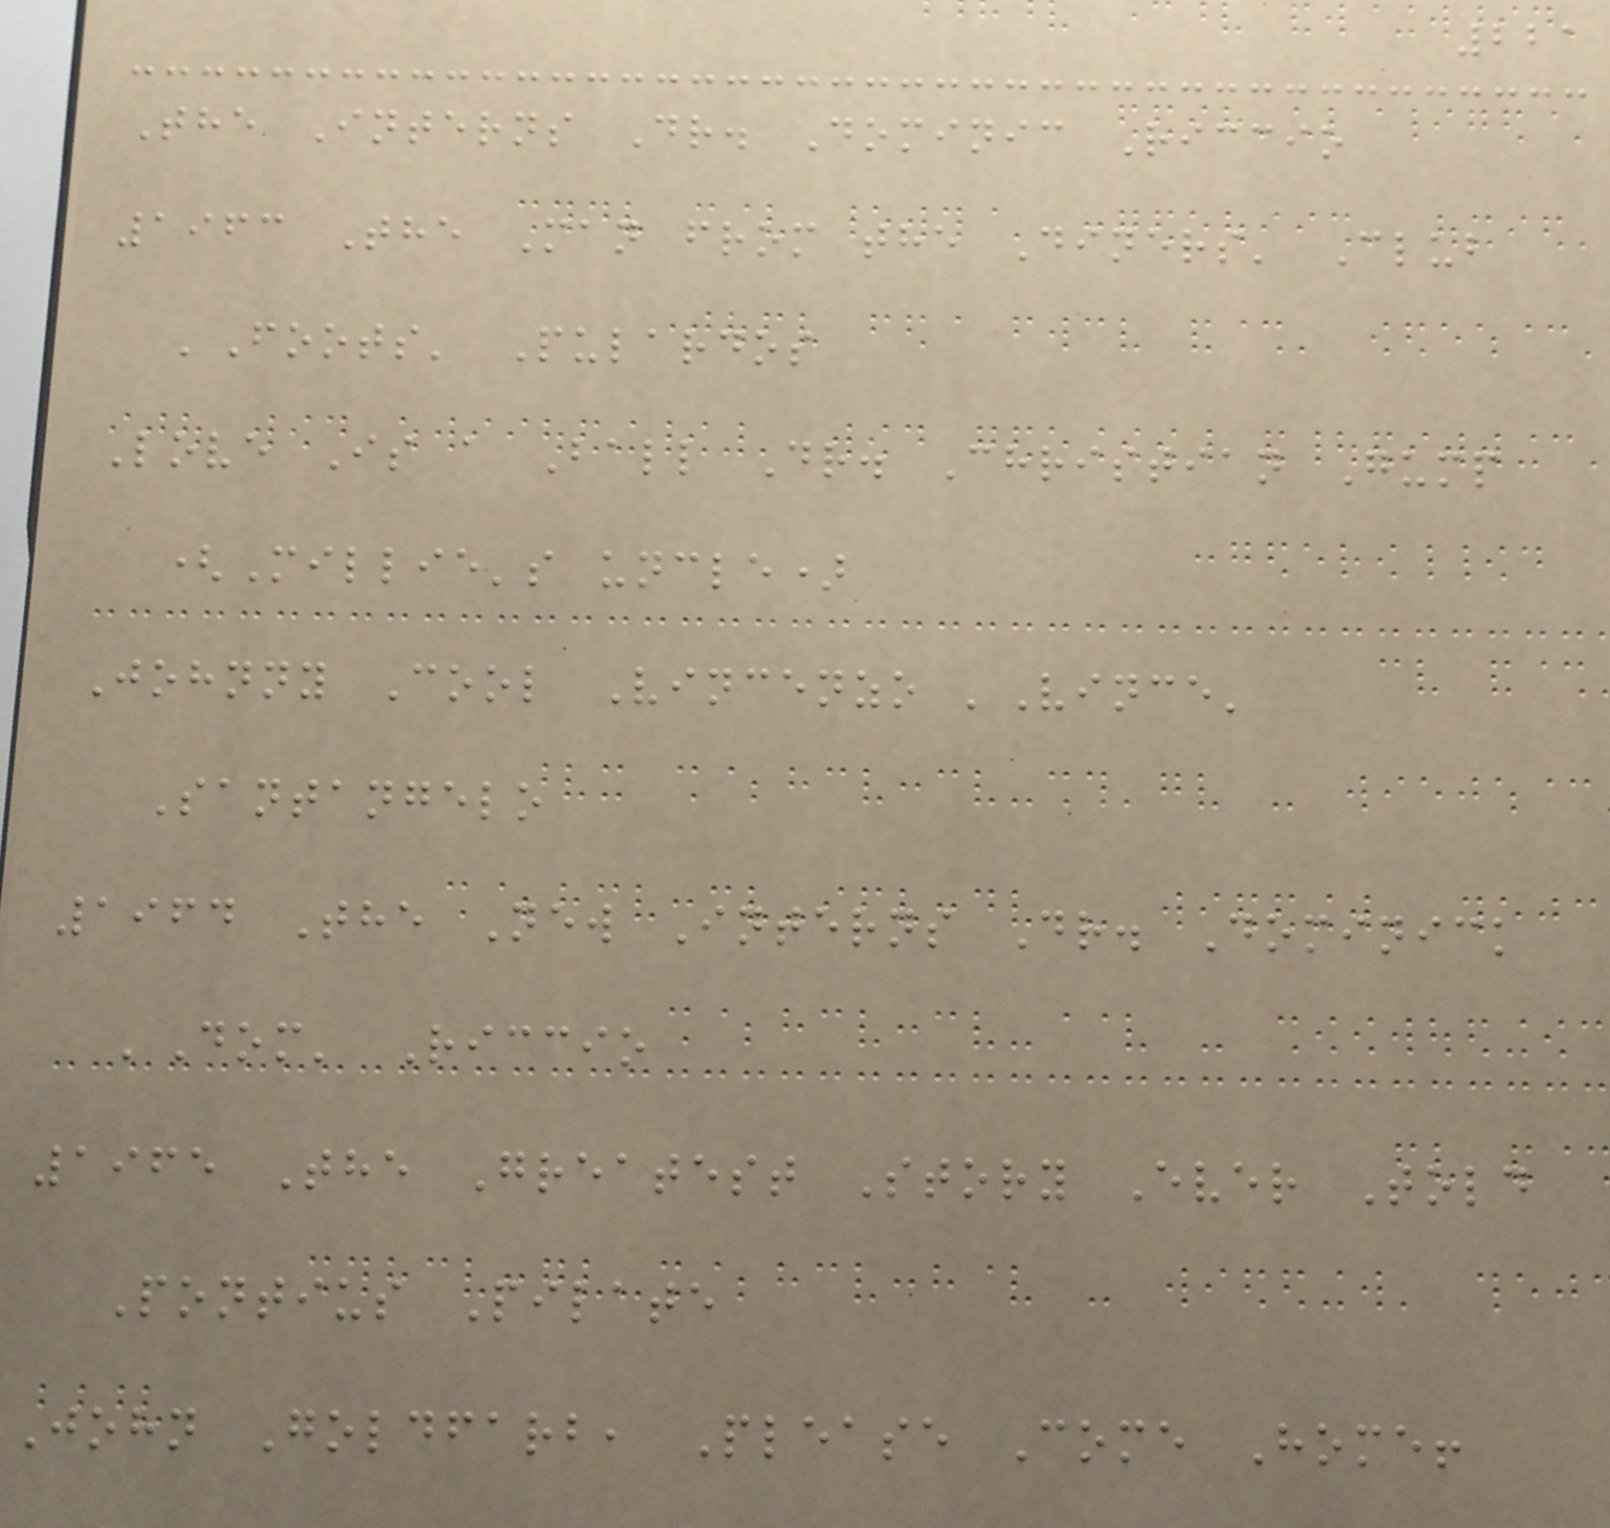221
The Interns Dr. Dominic Riccio
1963 The Man from the Diners' Club
'Foots' Pulardos
Love Is a Ball Dr. Christian Gump
(Millie's uncle)
Johnny Cool Vincenzo 'Vince'
Santangelo
1964 The New Interns Dr. Dominick
'Dom' Riccio
1965 The Greatest Story Ever Told
Pontius Pilate
John Goldfarb, Please Come Home!
